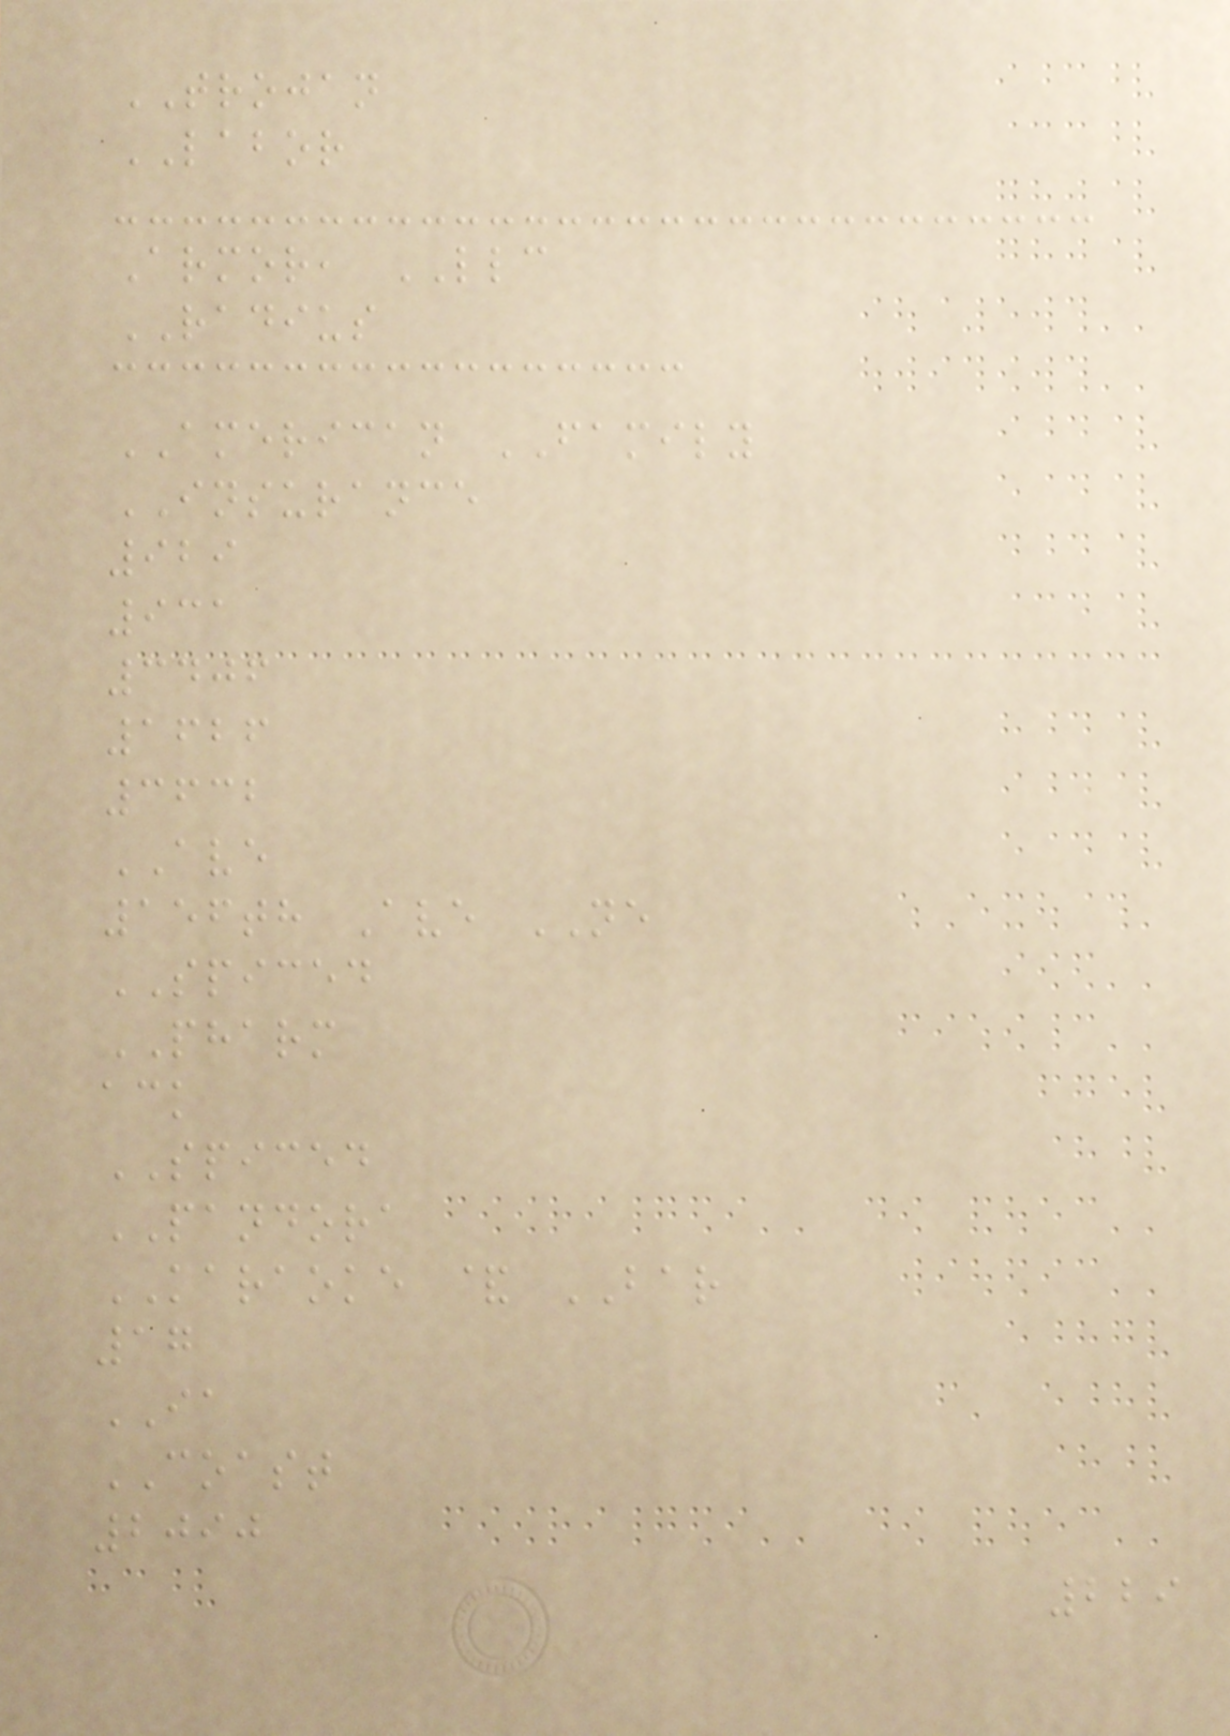TROJAN
LABOR
Armor, LLC
RADIUS
AMERICAN FAMILY
INSURANCE
929
931
3406
1626
3632
AVE
156th Ave NE
SPICED
PHARM
ack
SPICED
PANDORA
KARAOKE & BAR
17
IA
COAST
2090
229
